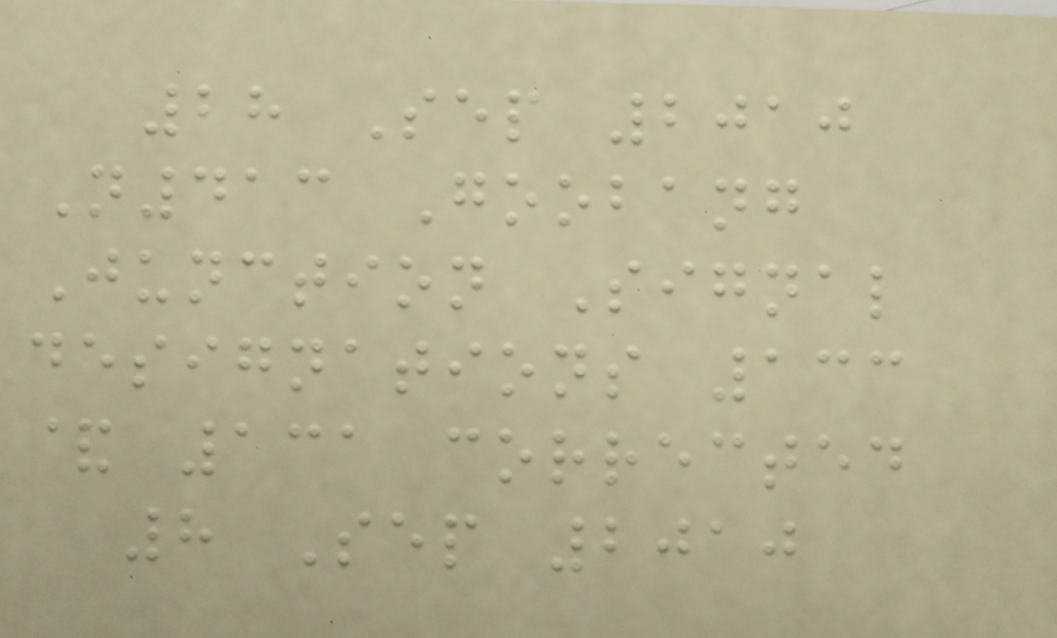28 Sep 2010
N413 Goobang
Junction Signal
designations 133
& 131 corrected
8 Sep 2010
